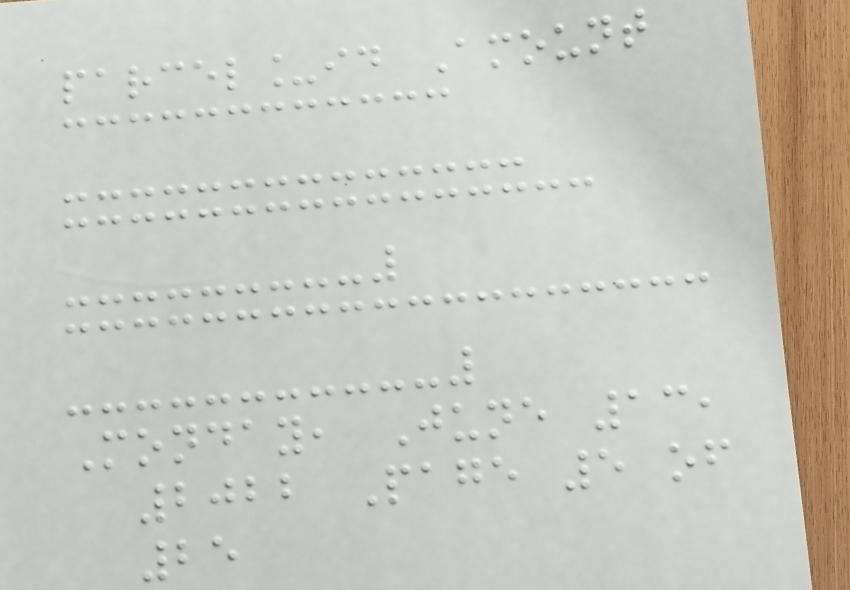parcel_id Amount
Monday, June 13,
2022 Page 5 of
25
